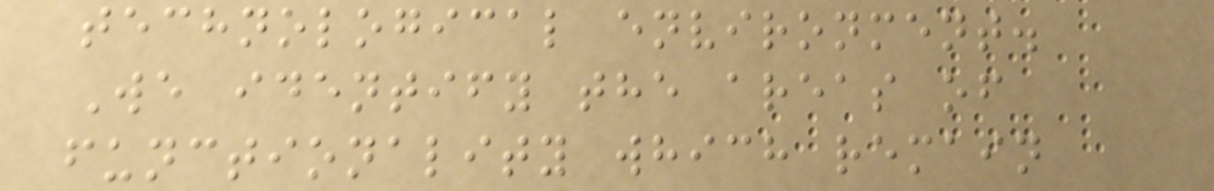technological environment.
We identify the areas of
functionality which remain
